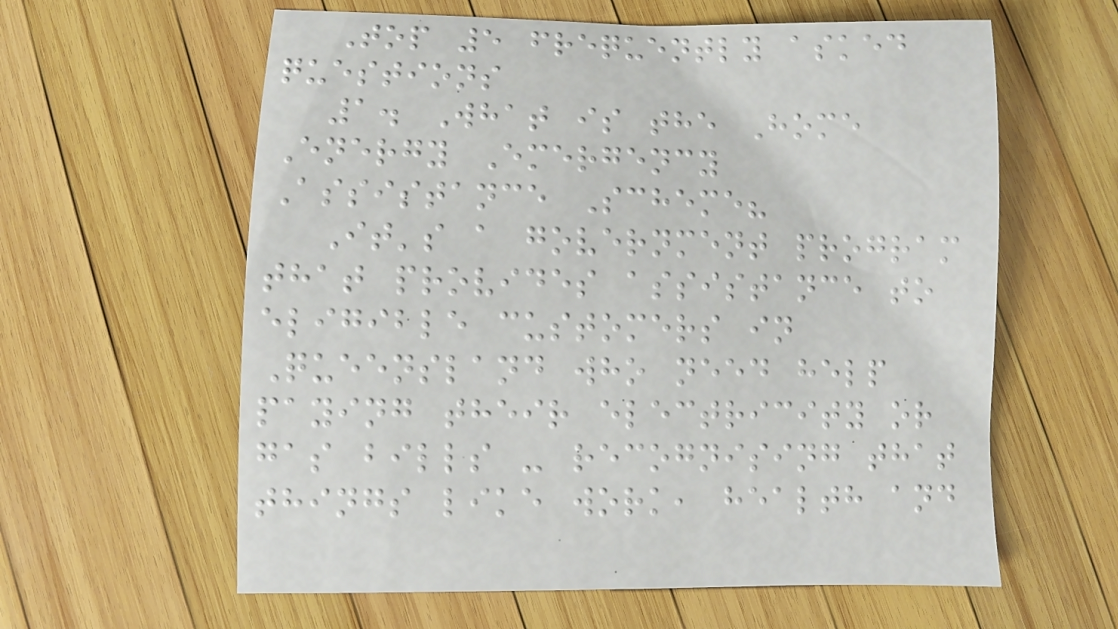Top 5 frequently asked
questions
1. What is the Home
Energy Emergency
Assistance Scheme?
It's a government program
that provides assistance to
eligible customers in
Queensland who need help
paying their electricity or
gas bills - recognising that
things like work, health and
